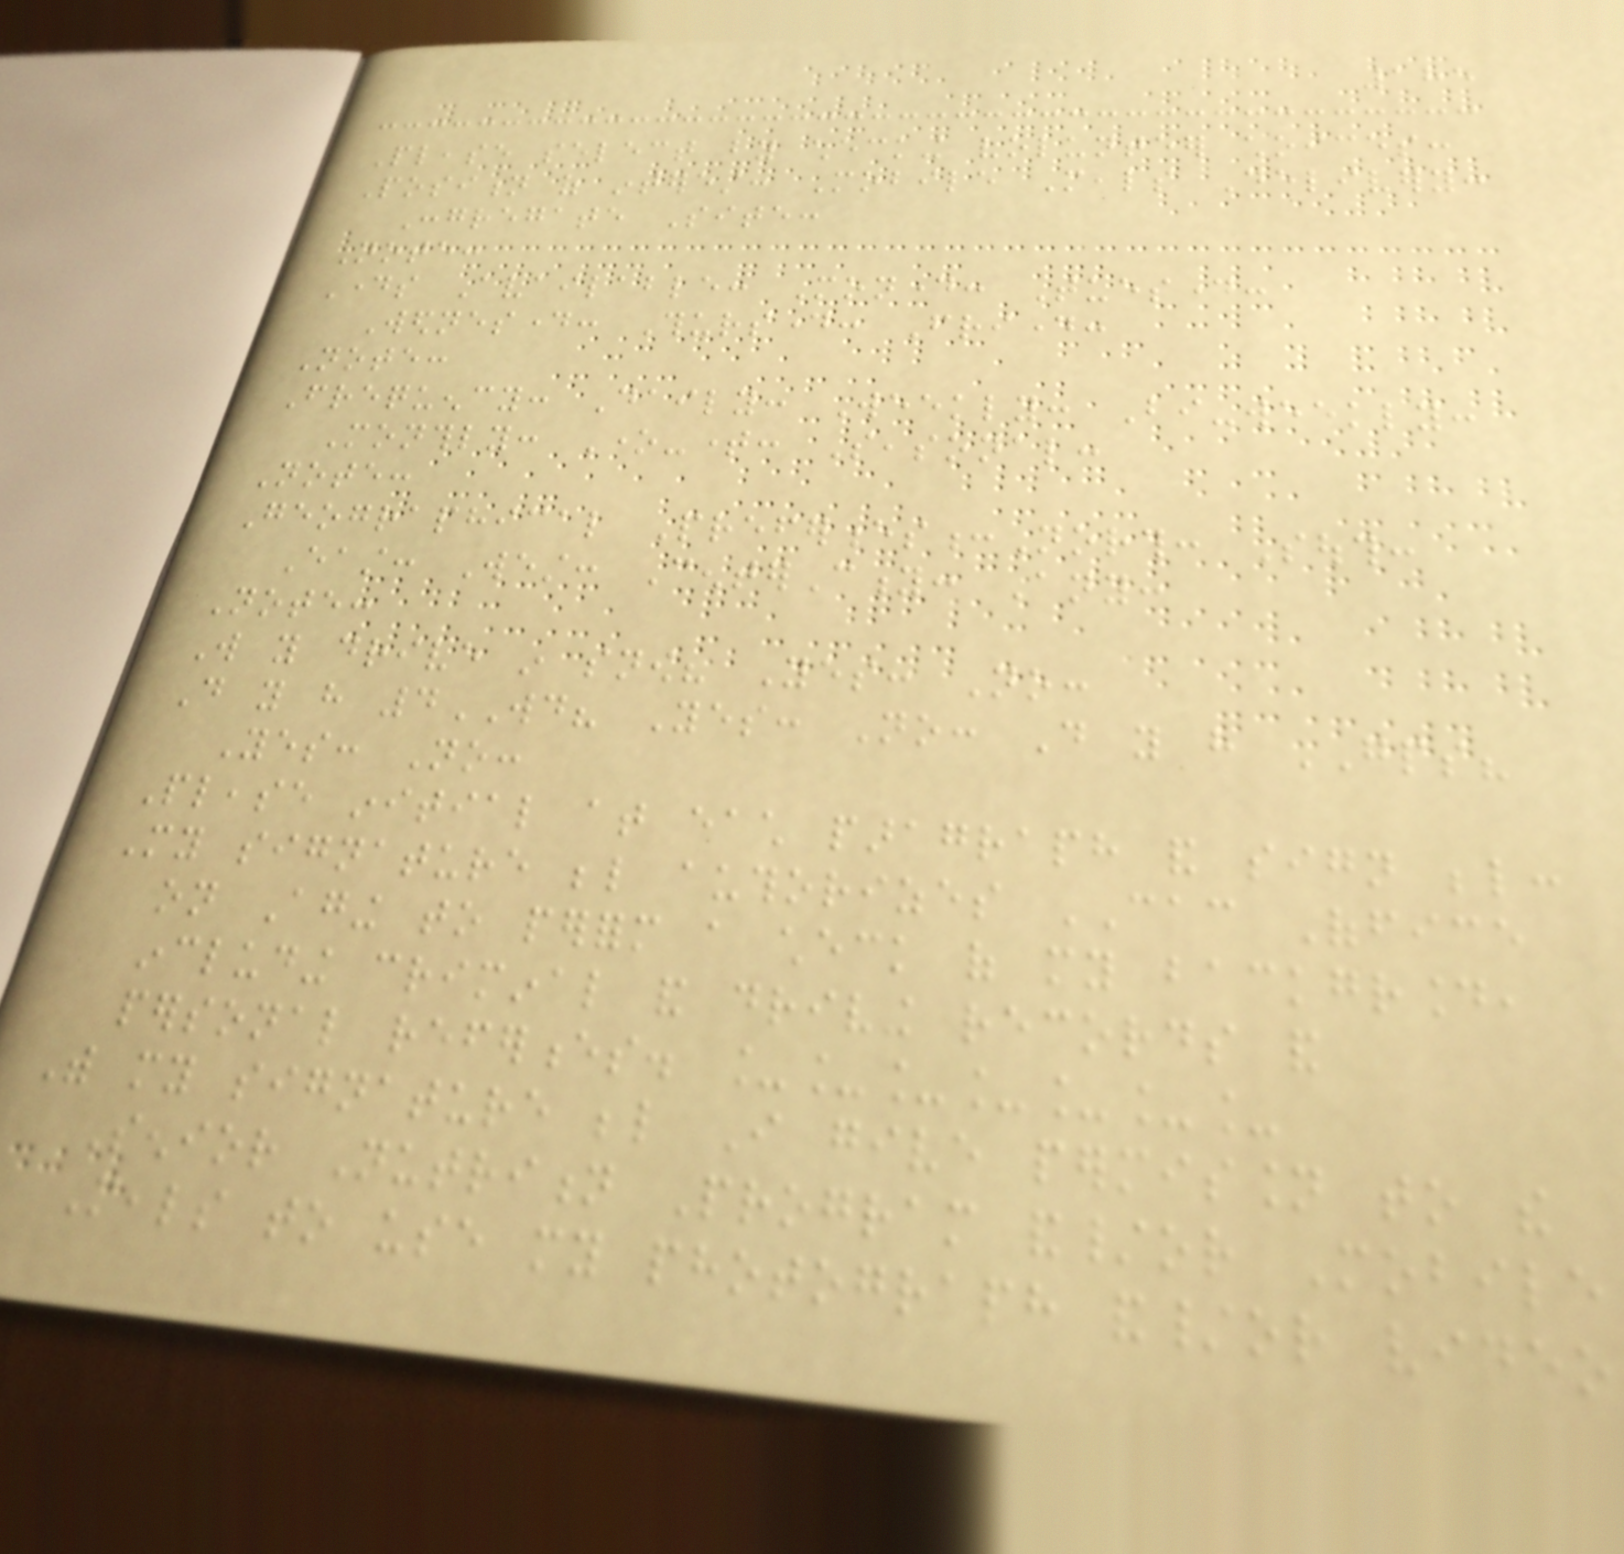185
Please select by checking volunteer choices:
Position of interest: Mobile Meals Delivery:
Congregate Site:
Note:
Days Available: Monday: Tuesday:
Wednesday: Thursday: Friday:
Note:
Frequency: Daily: Weekly: Bi-weekly:
Monthly: One-time: Seasonal:
Note:
Geographical Preferences:North: South:
East: West: CenterCity: Any:
Note:
Will you drive in snow? Yes: No:
Do you have 4WD? Yes: No: Do you have GPS?
Yes: No:
Please initial at each paragraph and sign below:
My signature below authorizes CAC Office
on Aging to perform a check of my background,
including criminal and driving records and
personal references. _______
With my signature below I give permission to the
Senior Nutrition Program and/or Mobile
Meals to use my photograph and/or video
